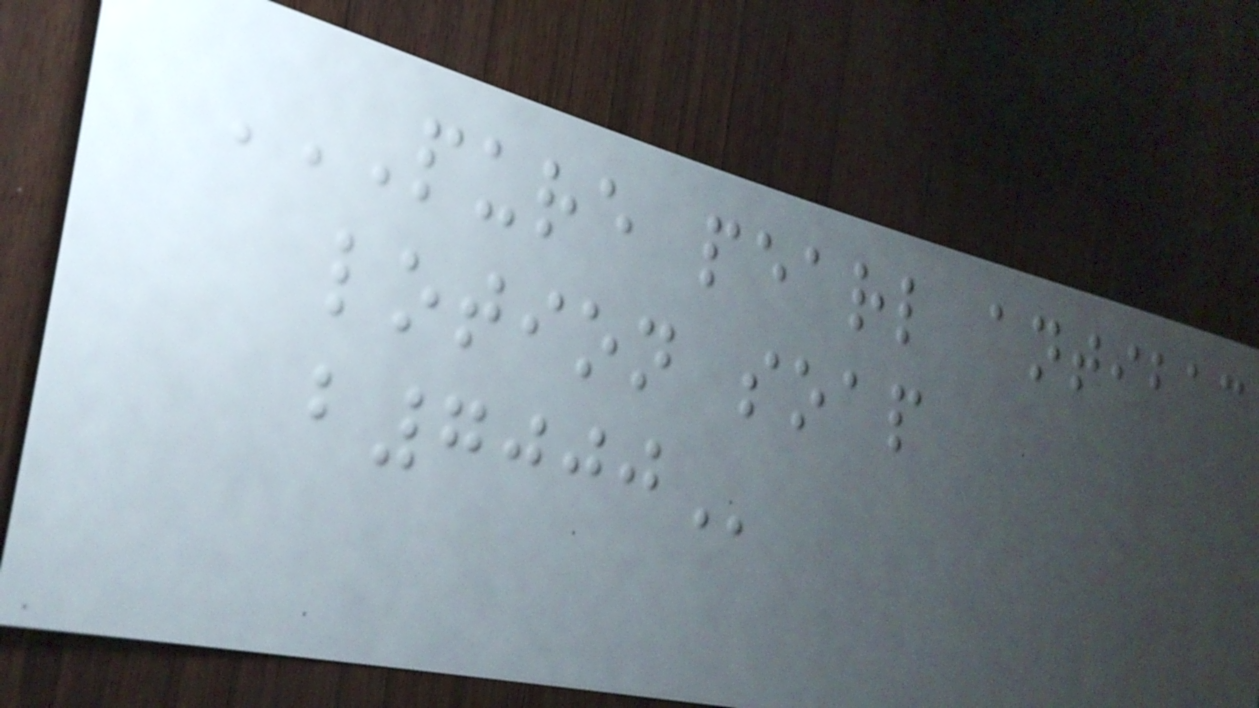PURE PEARL ANTIBAC
LOTION SOAP
B7000
